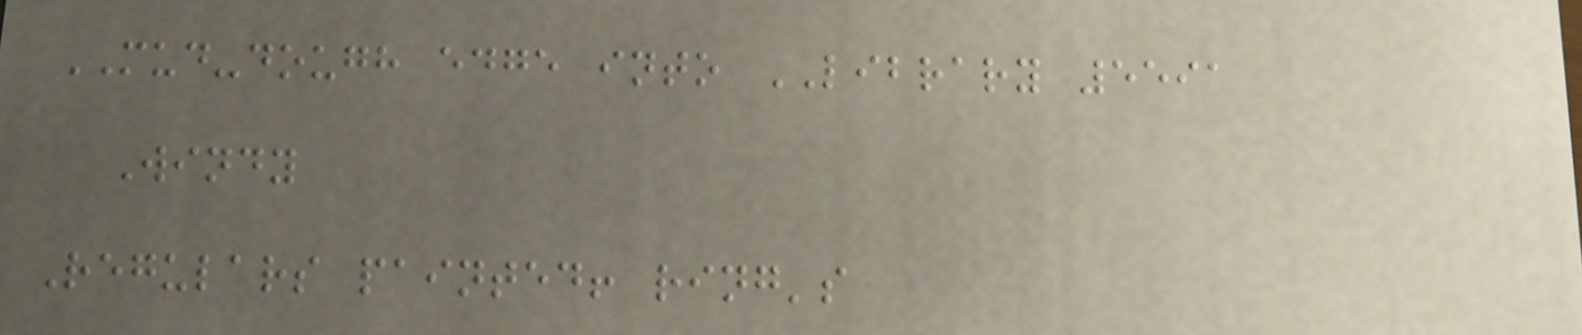MUD-dough edge into LIBRARY 5591
Windy
Regulars painted! ring's
